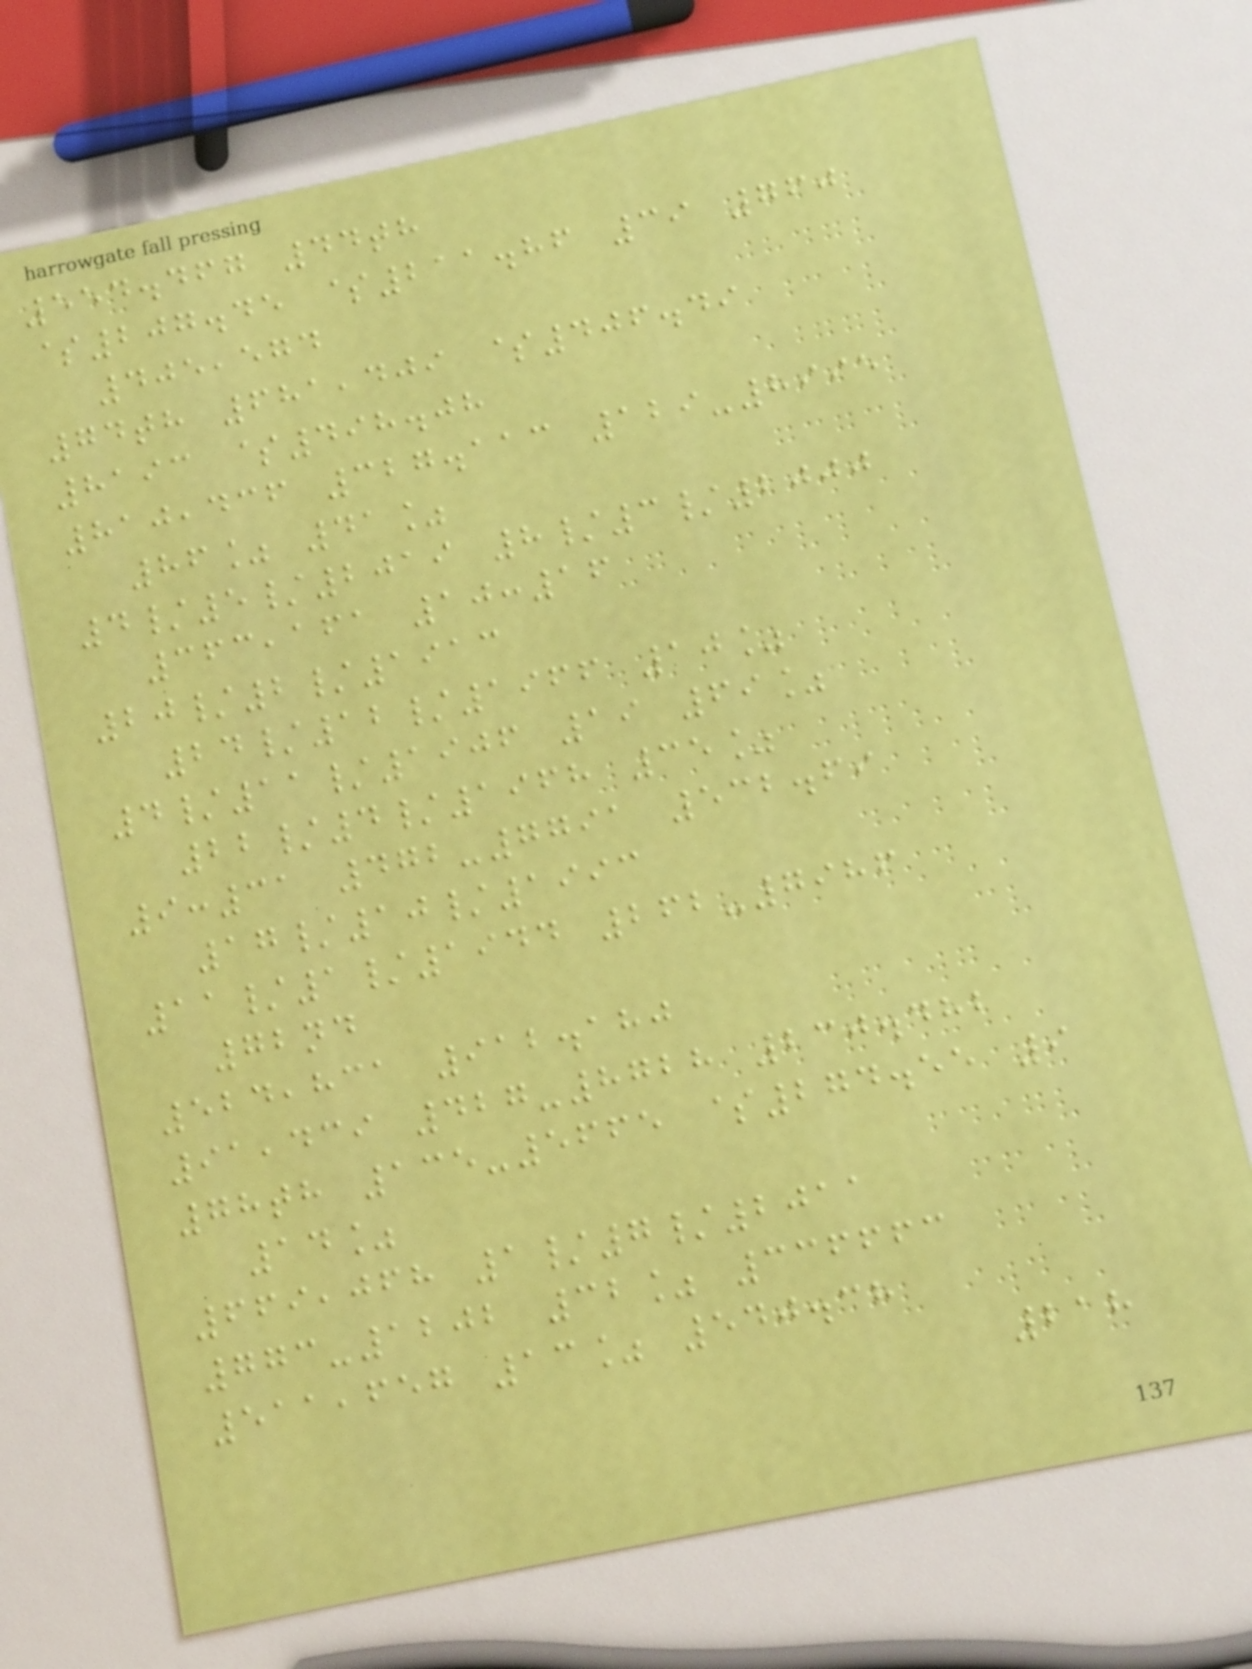554.467 44th
$207.45 $211.86 39 760
405,574
74th 681,409 $406.49
8193 $498.08
810,436 327.113 129-8995
86% 41%
4/5/2019 8/3/2000
363,161 10:16
20/2/1913
24/12/1966 10%
4/11/1906 19 69%
22/4/1968 35%
9:31 472-7791 532.69
17/10/1993
11/1/1944 262-7986
72nd
524,831 912.180
91,439 427-8728 230.482
78th 135-5665 $274.55 9
14%
669,068 1/7/2011
773-1202 32% 336663
511,657 13% 540.38
218
